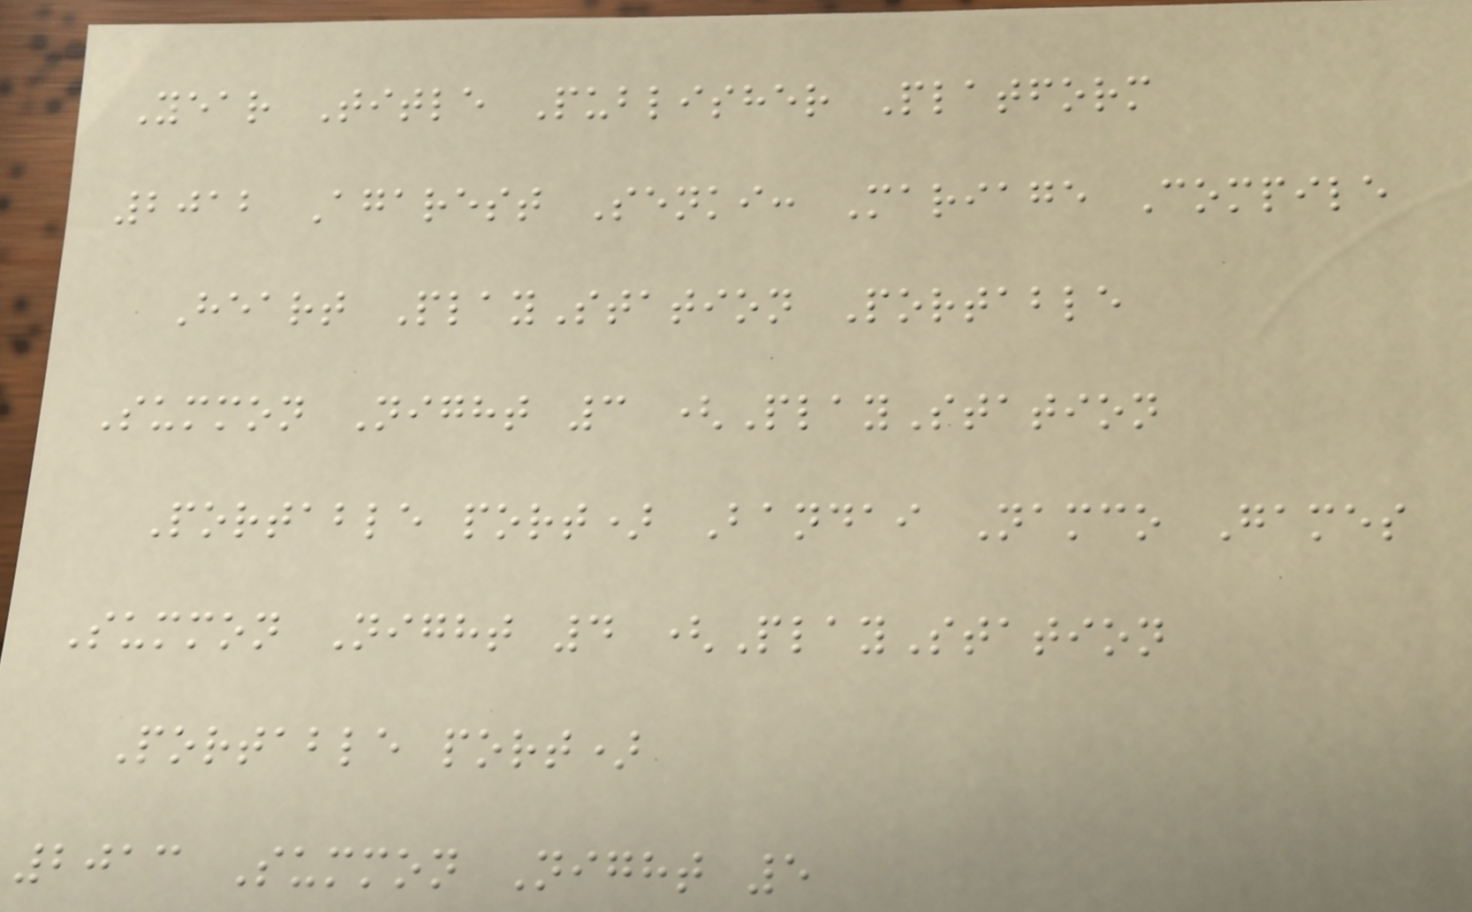Year Title Publisher Platform
2012 Agarest Senki: Mariage Compile
Heart PlayStation Portable
Summon Night 3 (PlayStation
Portable port) Bandai Namco Games
Summon Night 4 (PlayStation
Portable port)
2013 Summon Night 5
